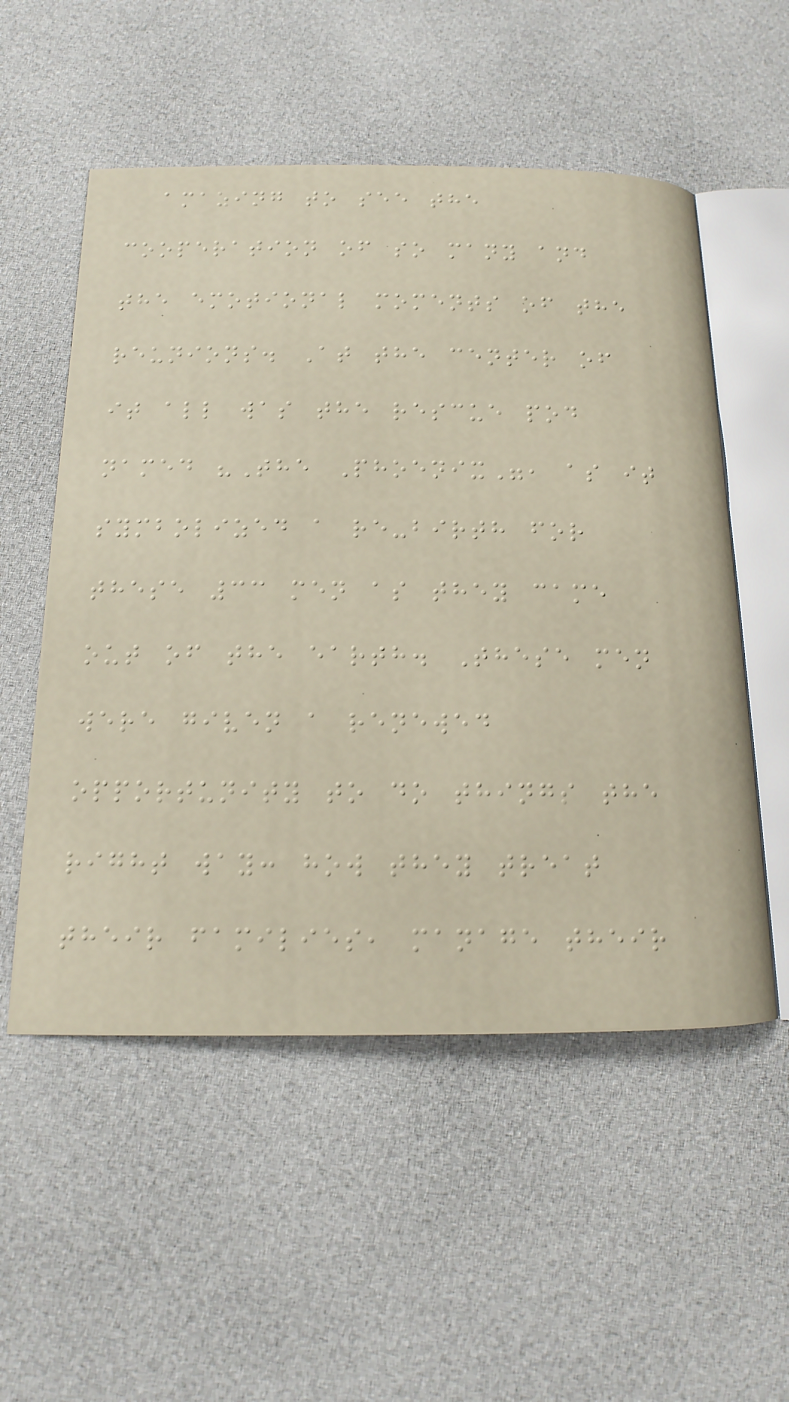amazing to see the
cooperation of so many and
the emotional moments of the
reunions. At the center of
it all was the rescue pod
named "The Phoenix", as it
symbolized a re-birth for
these 33 men as they came
out of the earth. These men
were given a renewed
opportunity to do things the
right way: how they treat
their families, manage their
